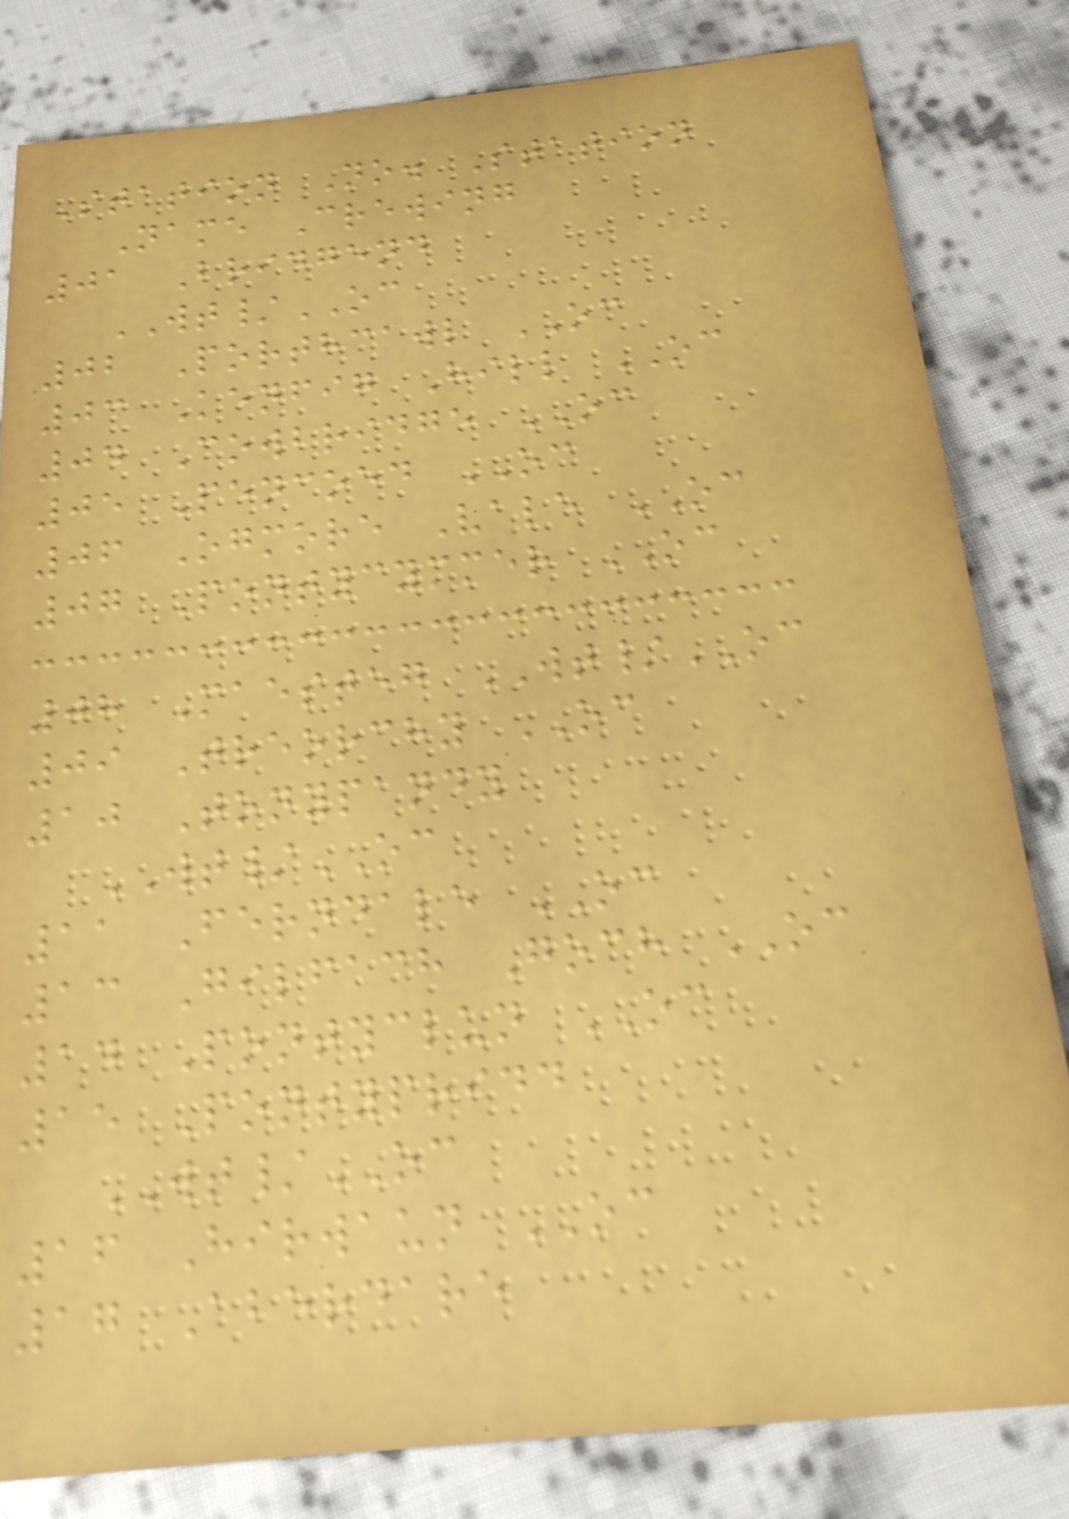Station No. Station
Name Crewing
01 Bridgend
WT/OC
02 Porthcawl OC
03 Kenfig Hill OC
04 Cowbridge OC
05 Pencoed OC
06 Ogmore Vale OC
07 Pontycymmer OC
08 Maesteg WT/OC
09 Treorchy OC
10 Tonypandy
WT/OC
11 Ferndale OC
13 Gilfach Goch OC
14 Pontyclun OC
15 Pontypridd
WT/OC
16 Hirwaun OC
17 Aberdare
